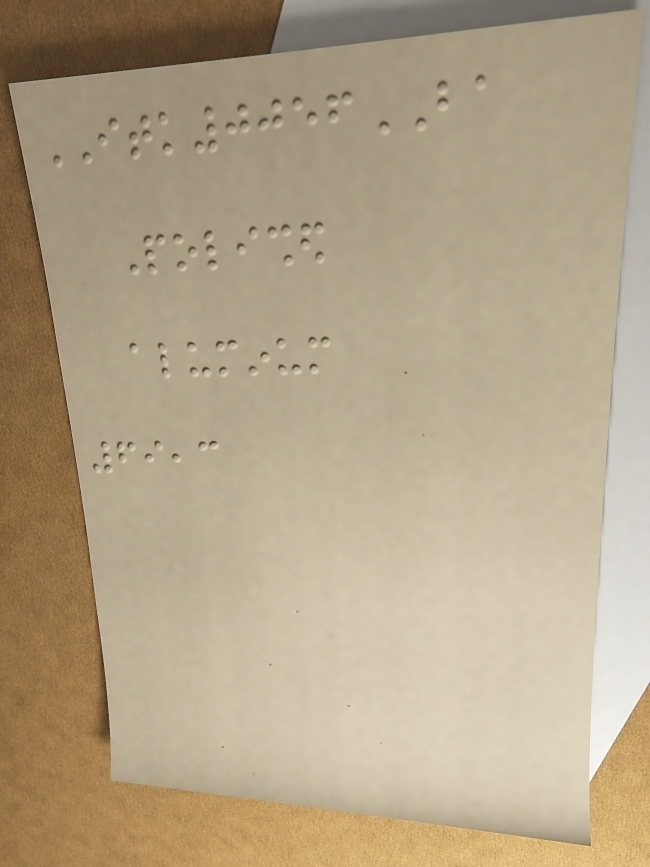ITK0056BA
Polished
aluminum
69,3
